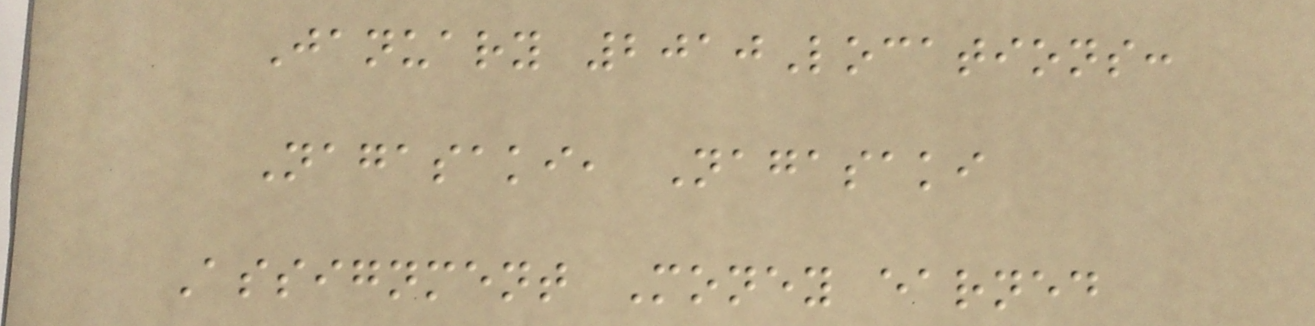January 2010Locations:
Nagasaki, Nagasaki
Assignment Money earned
